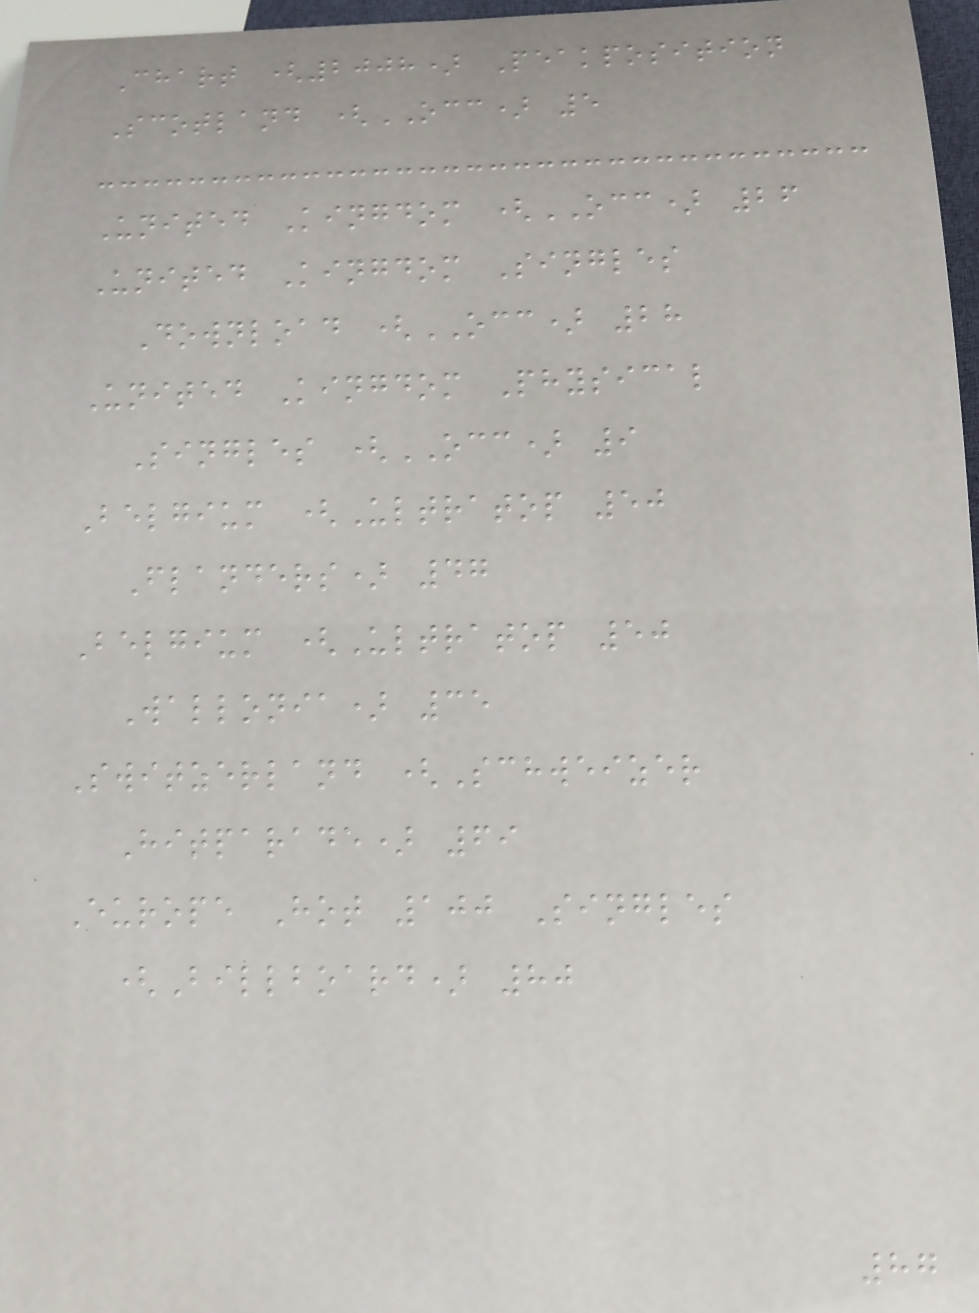Chart (2008) Peakposition
Scotland (OCC) 5
United Kingdom (OCC) 26
United Kingdom Singles
Download (OCC) 28
United Kingdom Physical
Singles (OCC) 9
Belgium (Ultratop 50
Flanders) 47
Belgium (Ultratop 50
Wallonia) 35
Switzerland (Schweizer
Hitparade) 69
Europe Hot 100 Singles
(Billboard) 80
87
